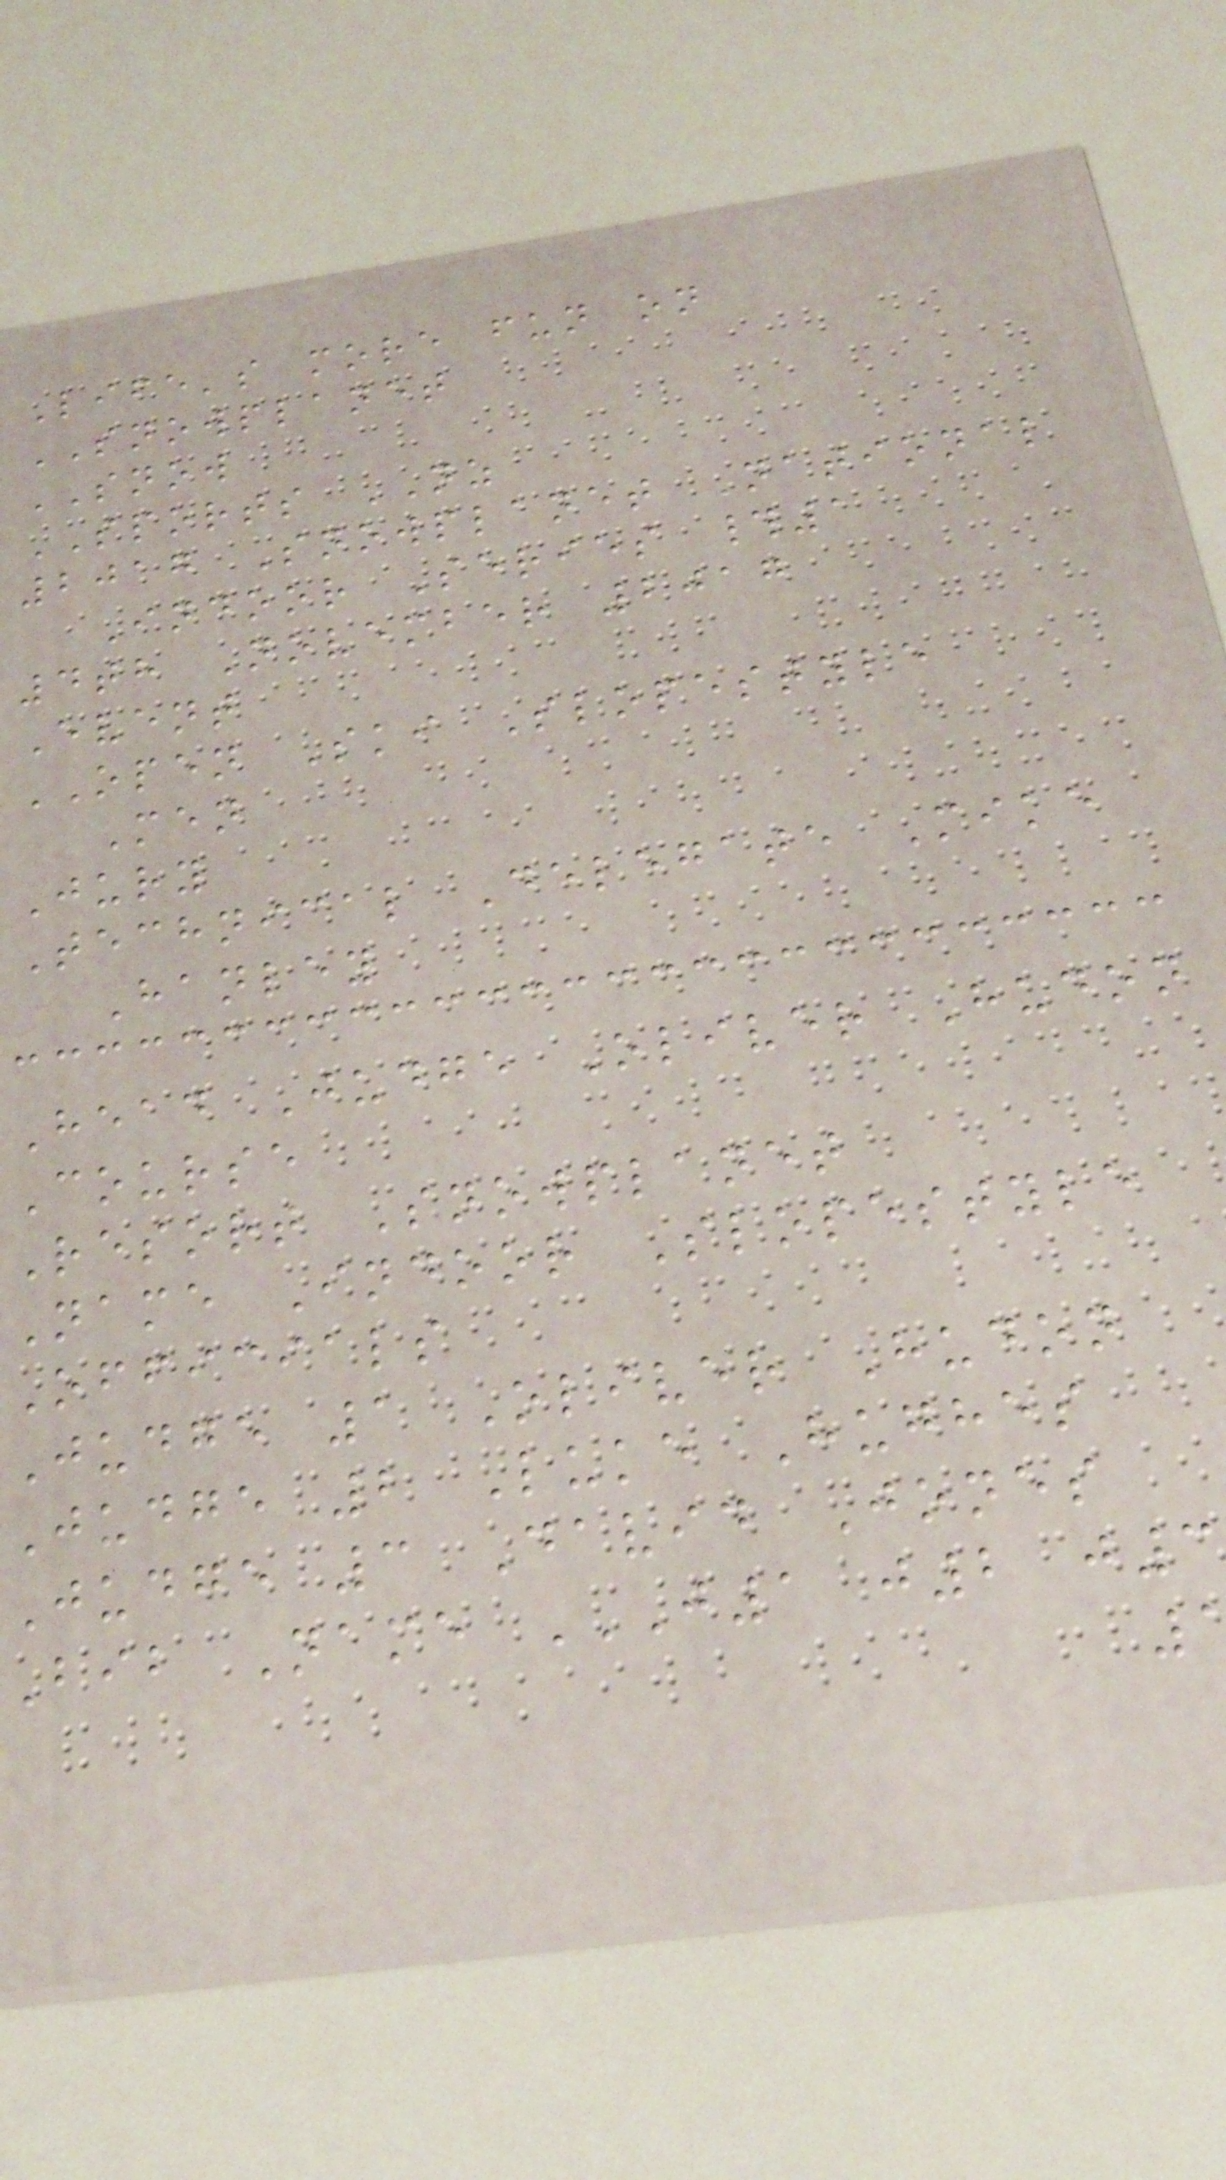Life's more fun on
SNOWPLANET
SNOW
SPORTS NZ
2017 Snowplanet National
Indoor Series #1
4th November 2017
Event
OPEN Ski Slopestyle
Men
Jury
Technical Delegate Mike
Hanley
Head Judge Oliver Hudon
Course
Resort Snowplanet
Name Indoor Slopestyle
Officials
Judge 1 Oliver Hudon
Judge 2 Luke Hughes
Judge 3 David Jones
